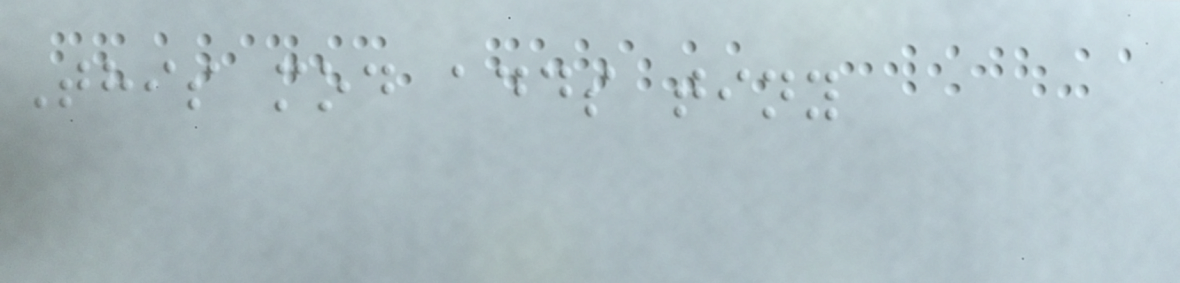This mod adds tiny
